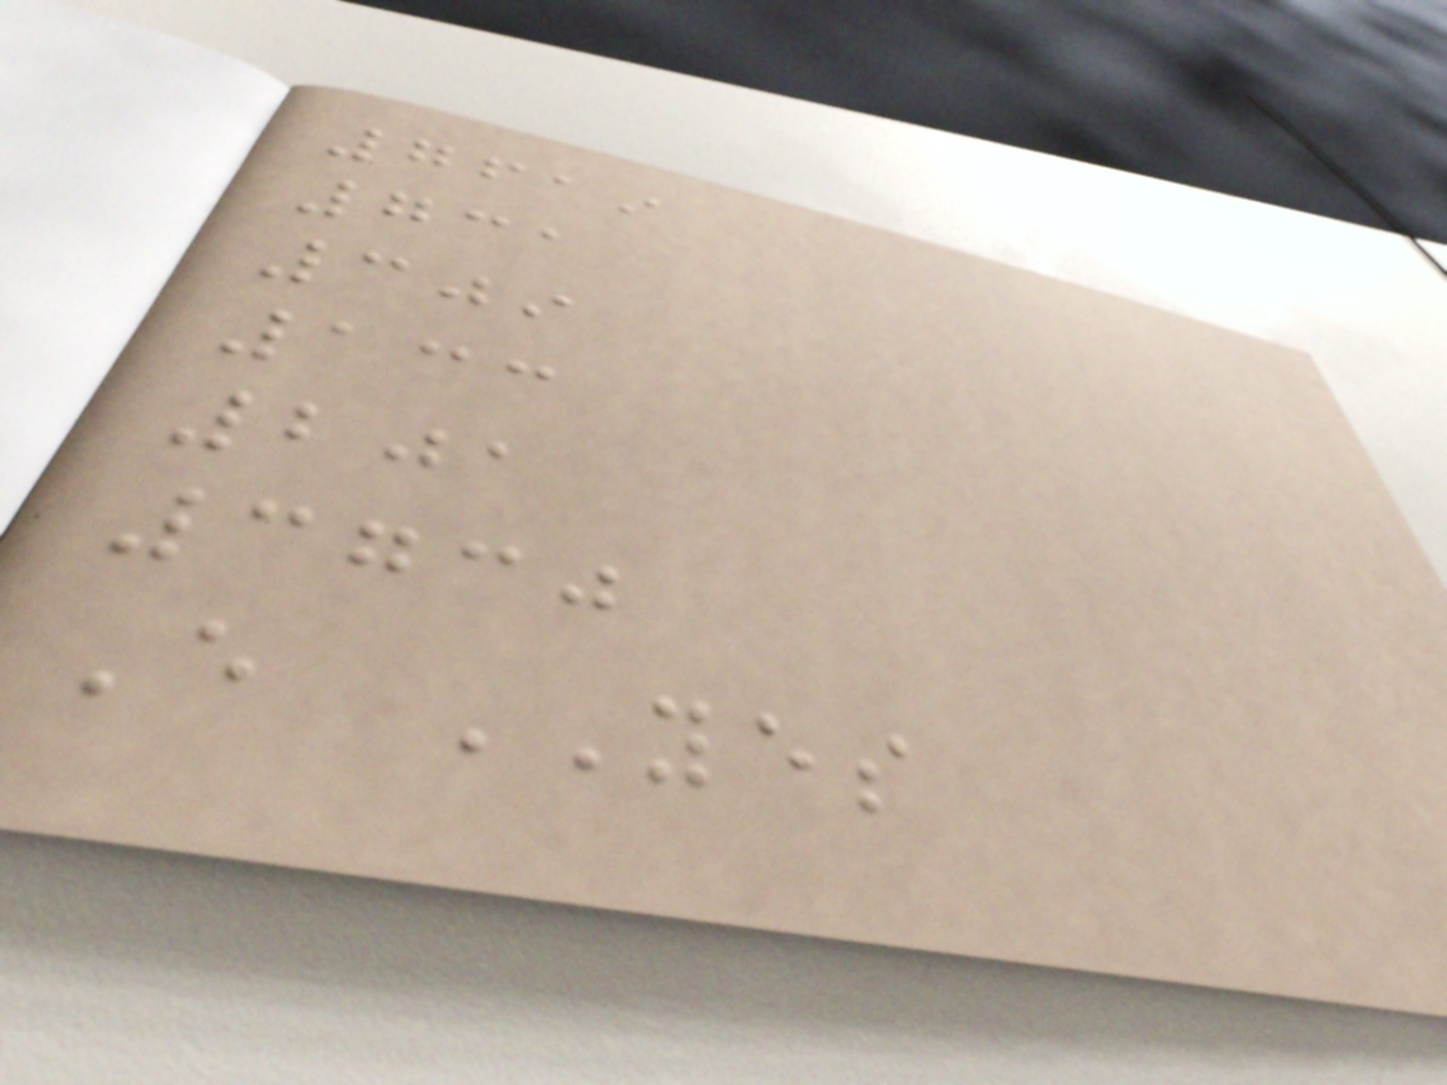7619
731
309
133
201
3730
E YES
